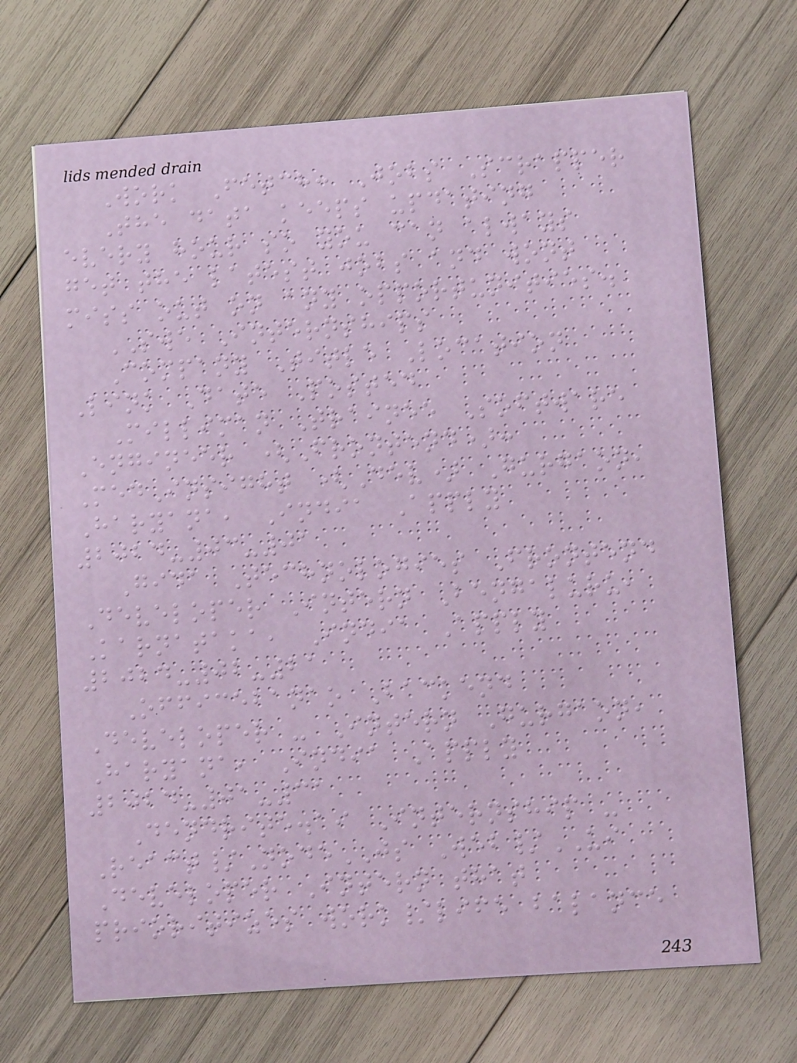Work Fetch: Jobs Scrapper
The data keeps updating
every hour so you can always
get the latest jobs and wont
miss out on any opportunities.
SWE Internships
Company Title Location
Link Date Posted
Milliman Trainee Software
Engineer (Frontend):
MedInsight (Dev) Gurgaon,
Haryana, India Apply
2024-03-01
Gida Technologies Frontend
Developer Intern Bengaluru,
Karnataka, India Apply
2024-02-21
Officebanao Backend
Developer - Intern Gurgaon,
Haryana, India Apply
2024-01-31
Dendrite.ai Internship -
React/NodeJS Web/UI
Developer Intern that
prioritizes work/life balance
